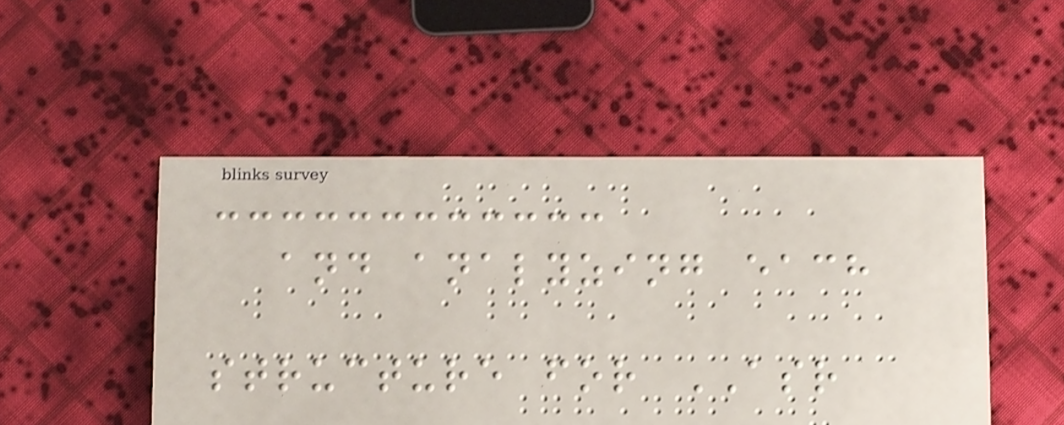and analyzing each
structure for ASR
